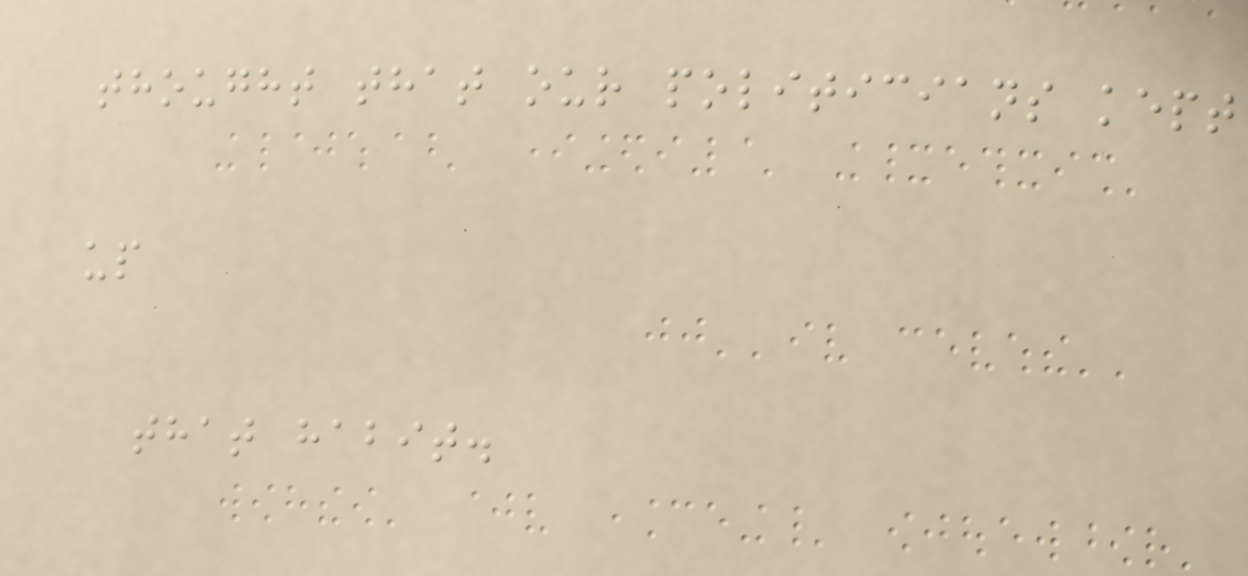thought that our politicians kept
up
that habit.
